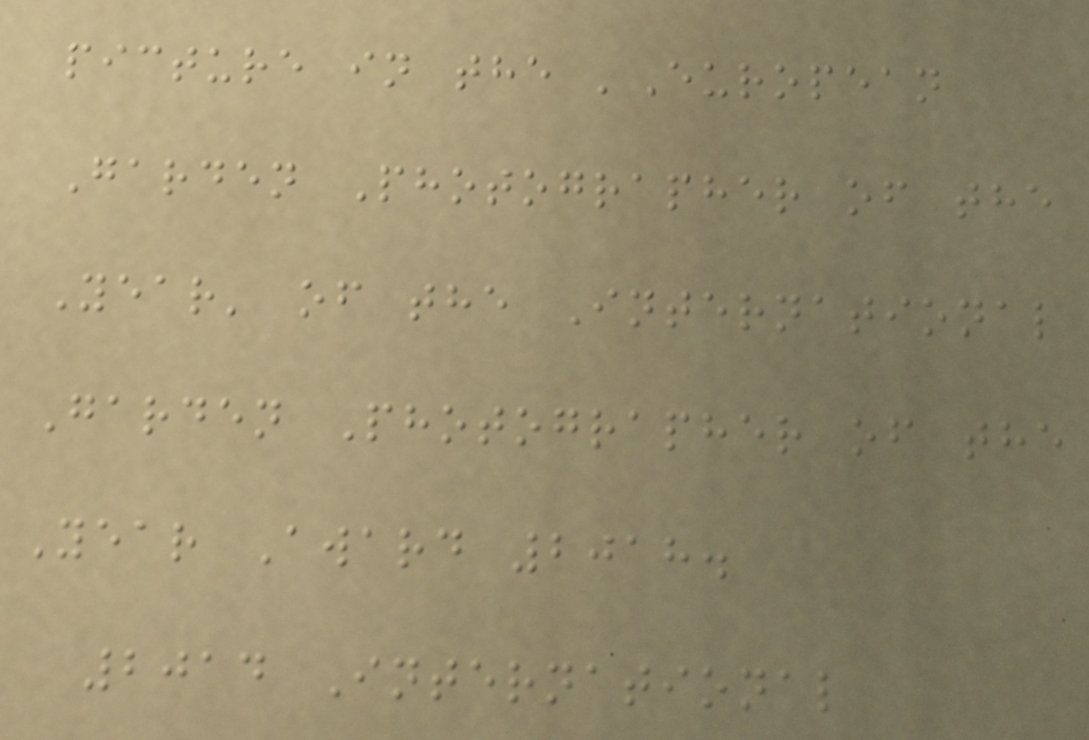picture in the 'European
Garden Photographer of the
Year' of the International
Garden Photographer of the
Year Award 2018.
2014 International
